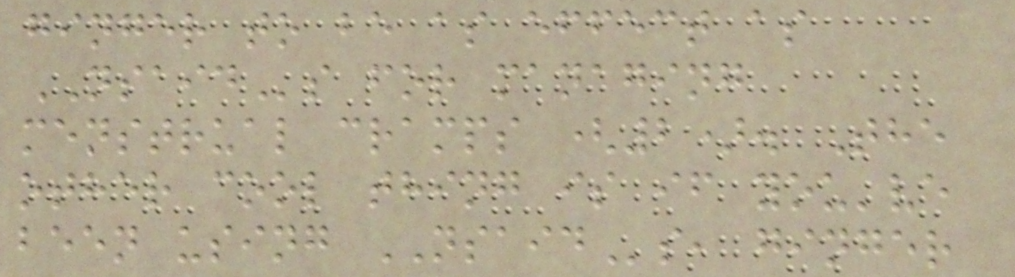ginger to be as effect as
NSAIDs for managing
menstrual cramps (2). The
other cool thing is if you've
been using NSAIDs, ginger
